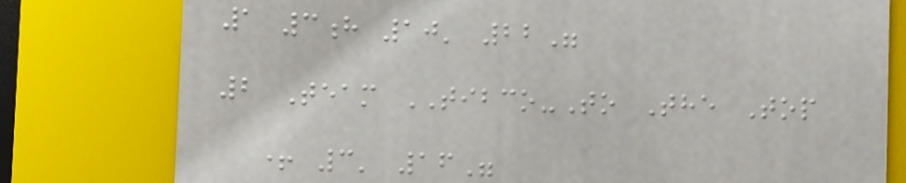1 3h 10' 22"
2 Team TIBCO-To The Top
+ 3' 16"
